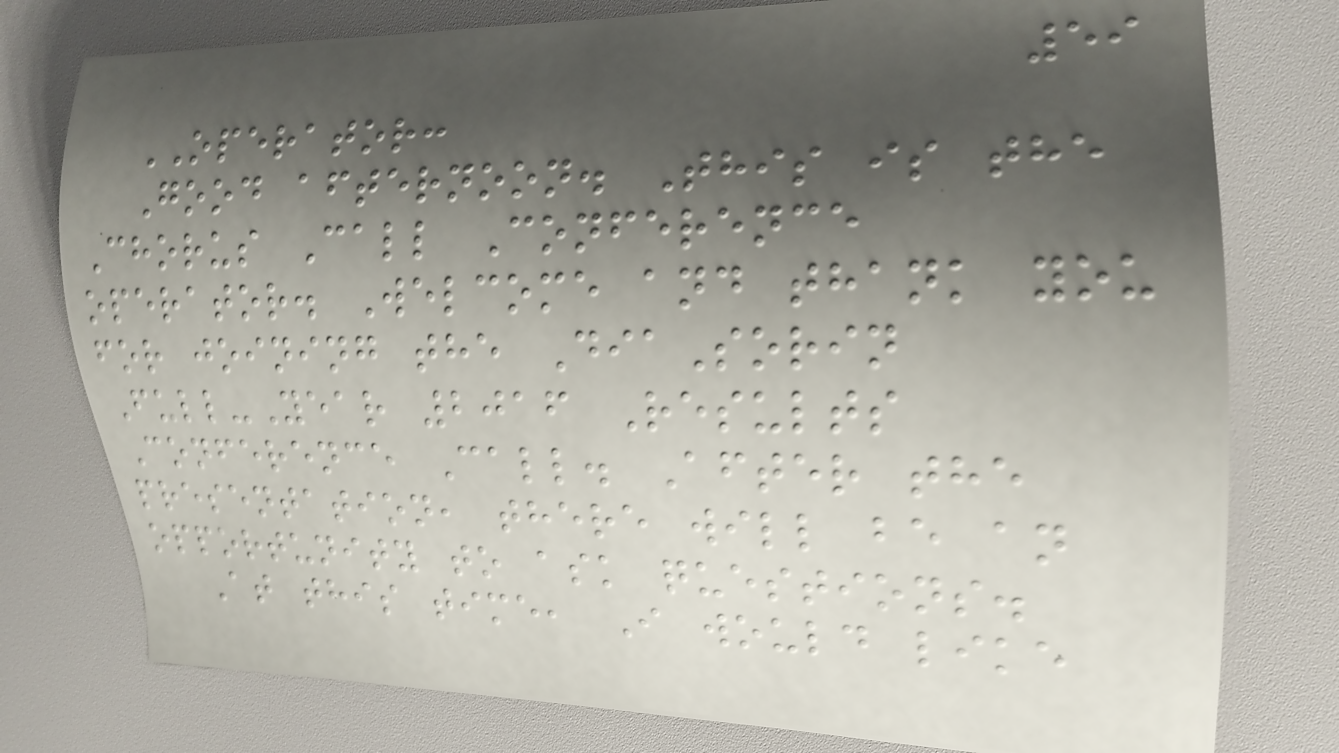59
OPERATOR:
Good afternoon. This is the
Chorus Call Conference
operator. Welcome and thank you
for joining the DiaSorin
Full-Year 2016 Results
Conference Call. After the
presentation, there will be an
opportunity to ask questions.
At this time, I would like
